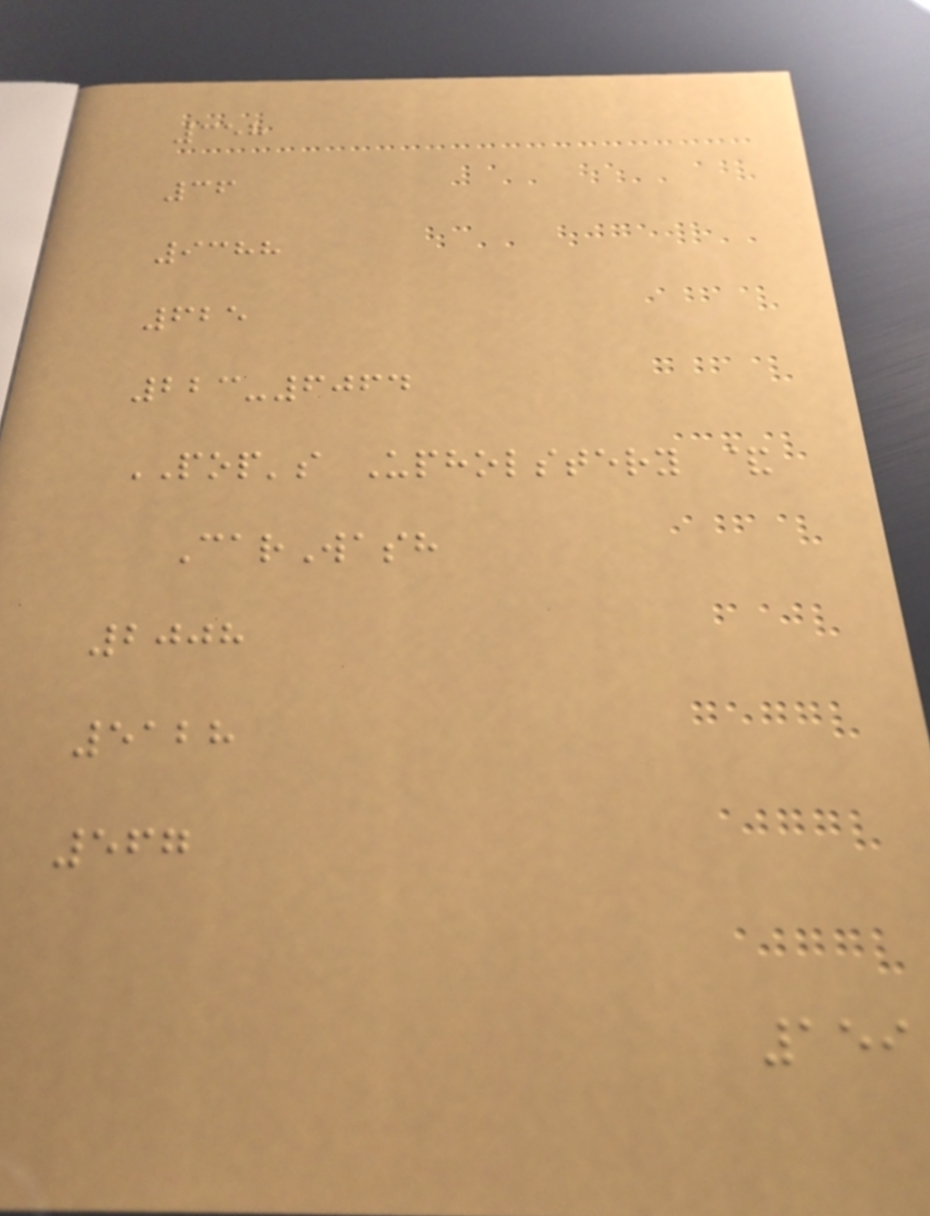358
36
9388
625
223-6064
POP's Upholstery &
CarWash
2008
5128
567
159
